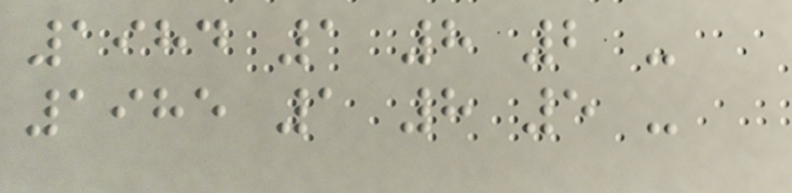1984 1 8 2 -
1985 1 8 5 -
